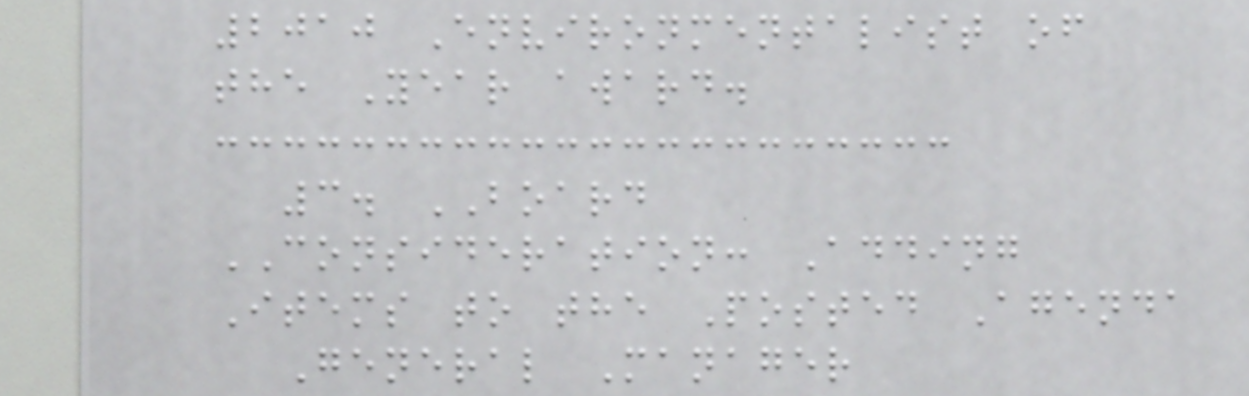2010 Environmentalist of
the Year award.
3. BOARD
CONSIDERATION: Adding
Items to the Posted Agenda
General Manager
